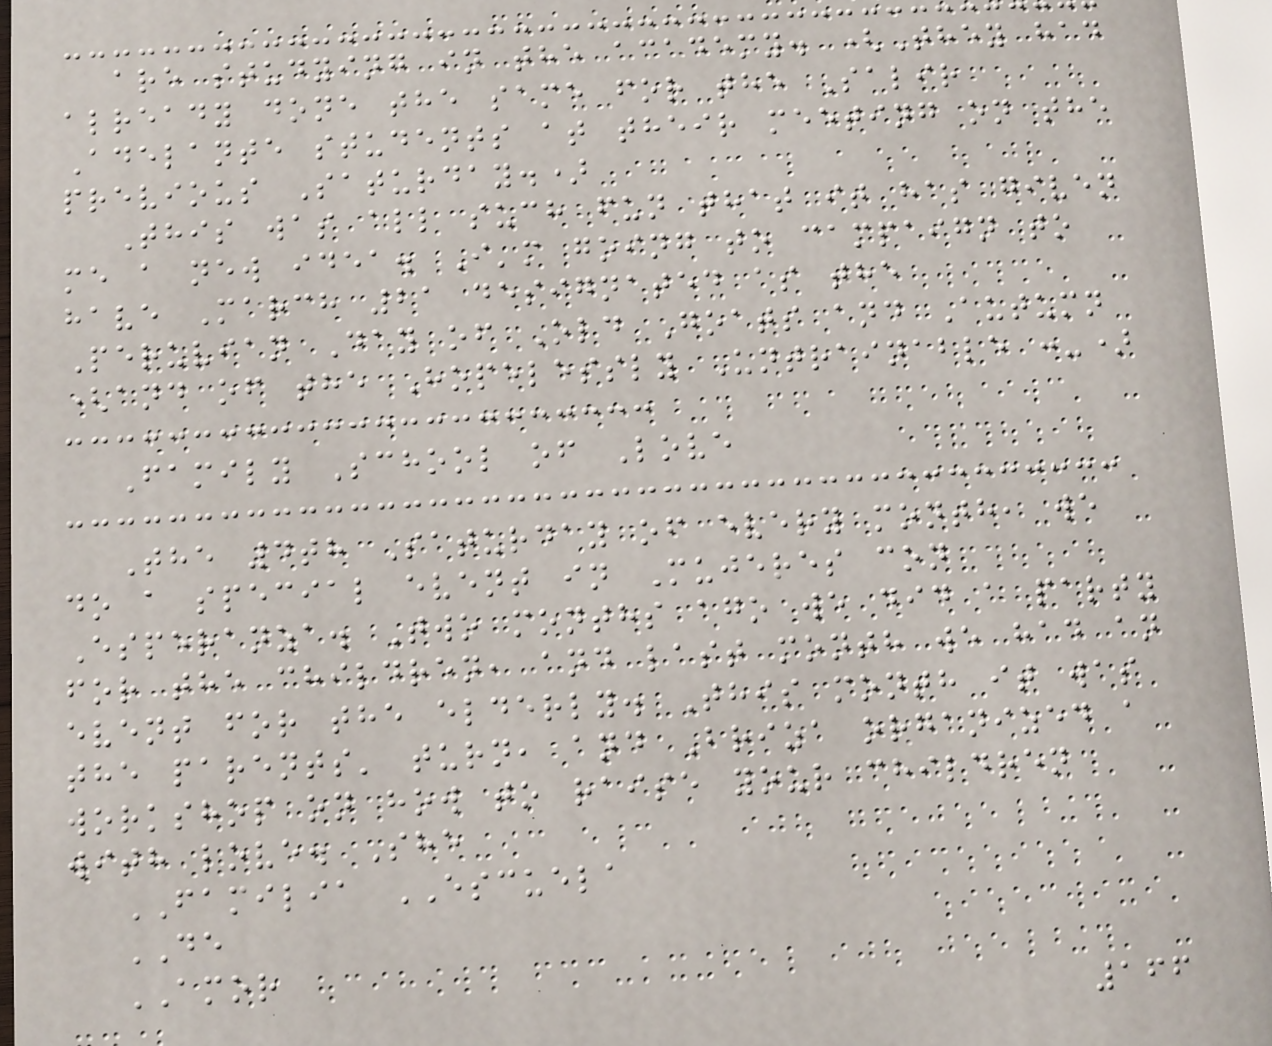are studying in the academy. (They had
already done the same for the Salir
Adelante students at their meeting on the
previous Saturday.)
This was all such fun that it has given
me a new idea. I'm going to campaign to
have March 21 designated as the
Peruvian Day of Old Goats and Autumn
(and of the Hopelessly Untrainable :-)
Family School of Love
The 4th Saturday of every month, we
do a special event in Mujeres con
Esperanza. Two months ago we did a party
for the children, and last month we had an
event for the elderly. This month it was
the parents' turn, and Briza organized a
workshop on how to raise your children
with love. She
FAMILIA ESCUELA
DE
AMOR
166
